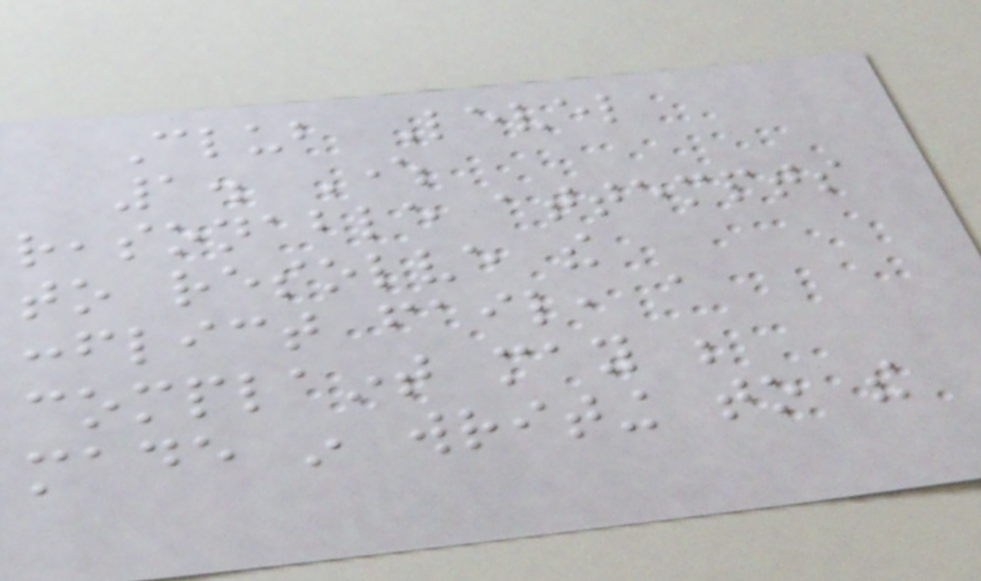Club Level
1. Where
reasonable attempts
to resolve the
conflict fail, a
complaint may be
made in writing to the
